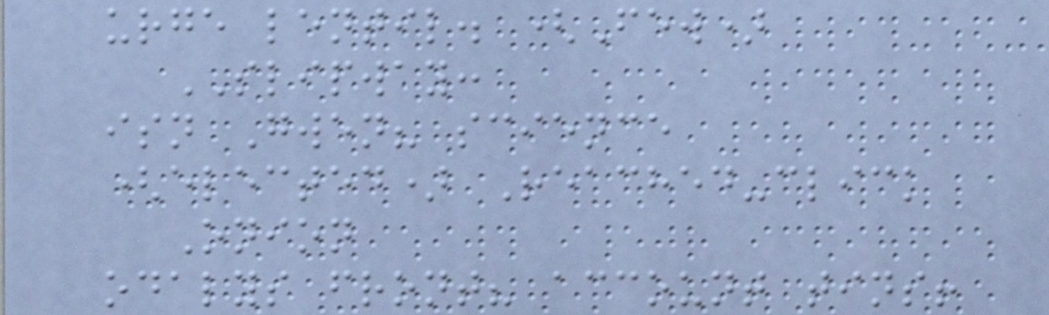urge lentil. (Few)
SLIPWAY:
isn Gwen? science
(elected) Reached-click
Onion
odalys front? account tins!
